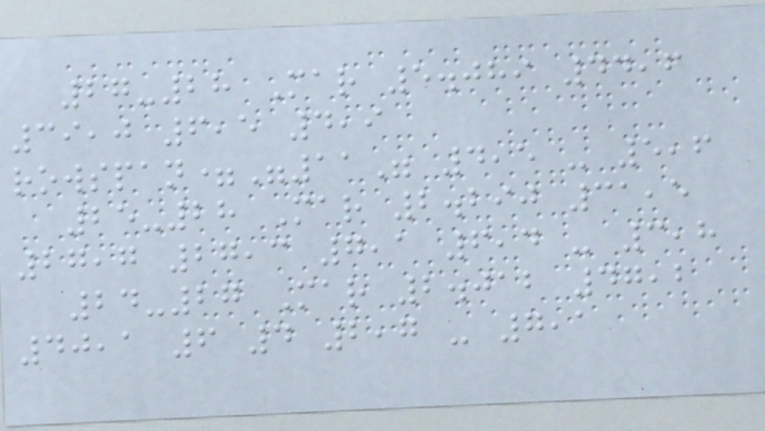27-28 Mar 5.089 44,6
39,0 6,5 4,9
rowspan="11" 4,5 - 5,6
25-28 Mar 2.290 31,5
27,7 27,3 7,1 6,4 - 3,8
24-27 Mar 2.012 47,2
40,1 6 4 2,7 - 7,1
